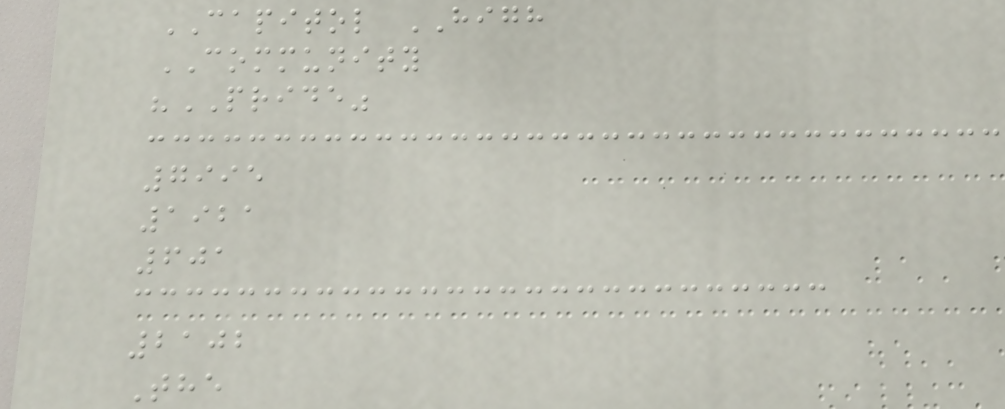CAPITOL HIGH
COMMUNITY
"PRIDE"
7995
1921
601
2102
The
